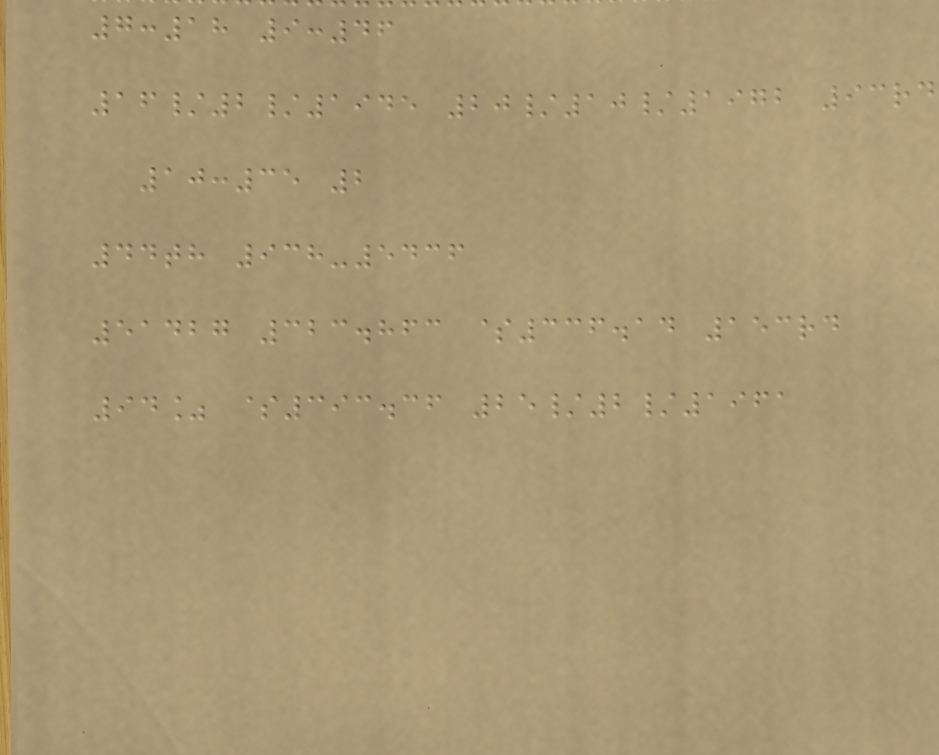7:18 9:46
16/2/1945 20/10/1972 93rd
10:35 2
44th 938-5436
51427 323.863 $336.14 153rd
94% $393.36 25/2/1961
